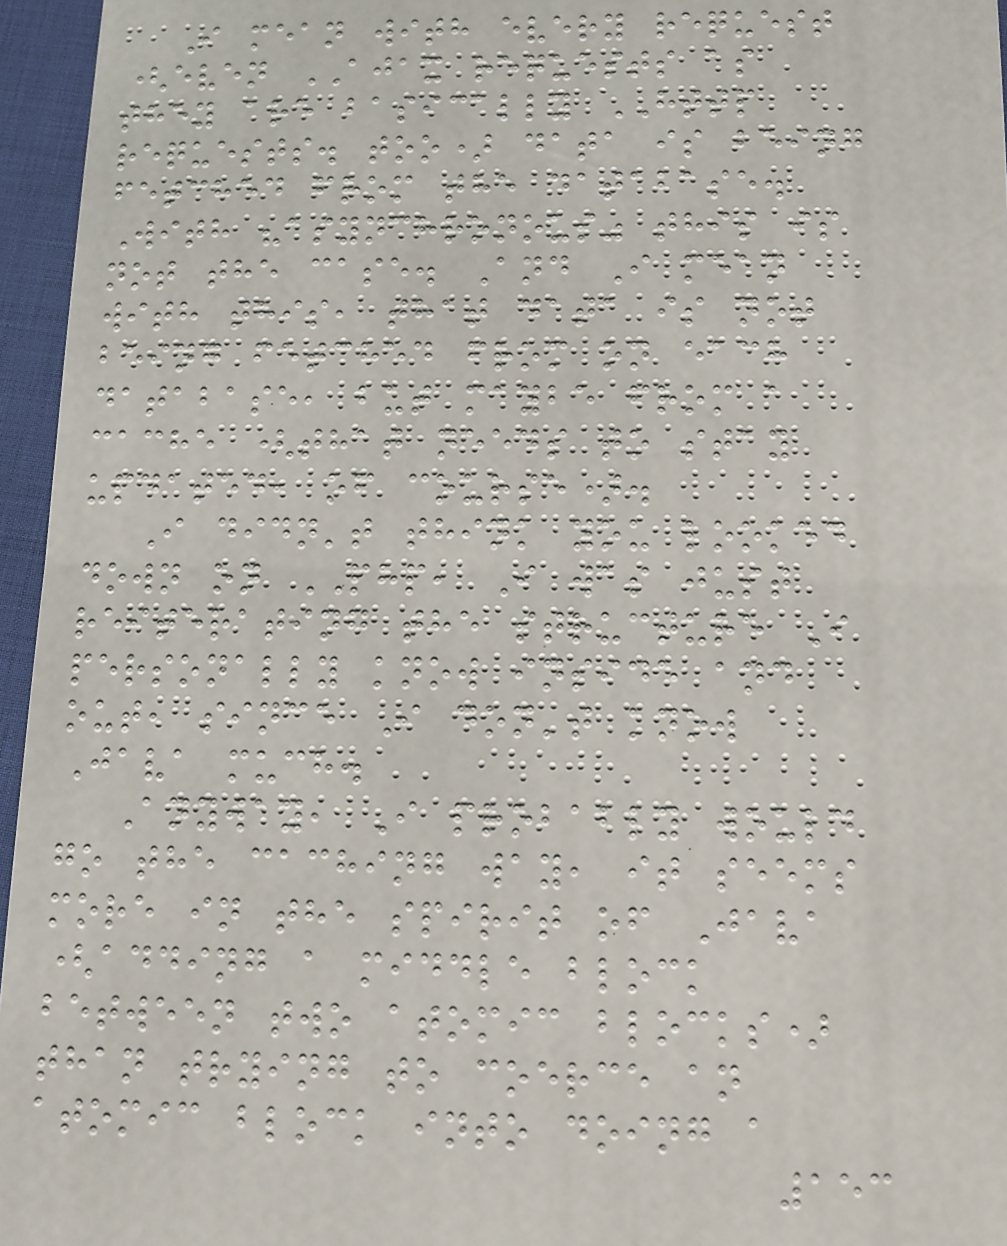I mean with every request
(even AJAX requests as
they are basically HTTP
requests. too) data is being
fetched from the database.
With "asynchronous" this is
not the case. And I mean
with this, that data is not
being fetched from on each
database, but maybe from a
cache (that needs to stay
updated, of course).
I didn't think you looked
down on PHP, I was just
reiterating the structure I
personally know inside and
out, since I don't know
Java much.
Anyway, I probably would
go the caching way, it seems
more in the spirit of Java
(adding a middle block
between two atomic blocks)
than trying to coerce an
atomic block into doing a
153
